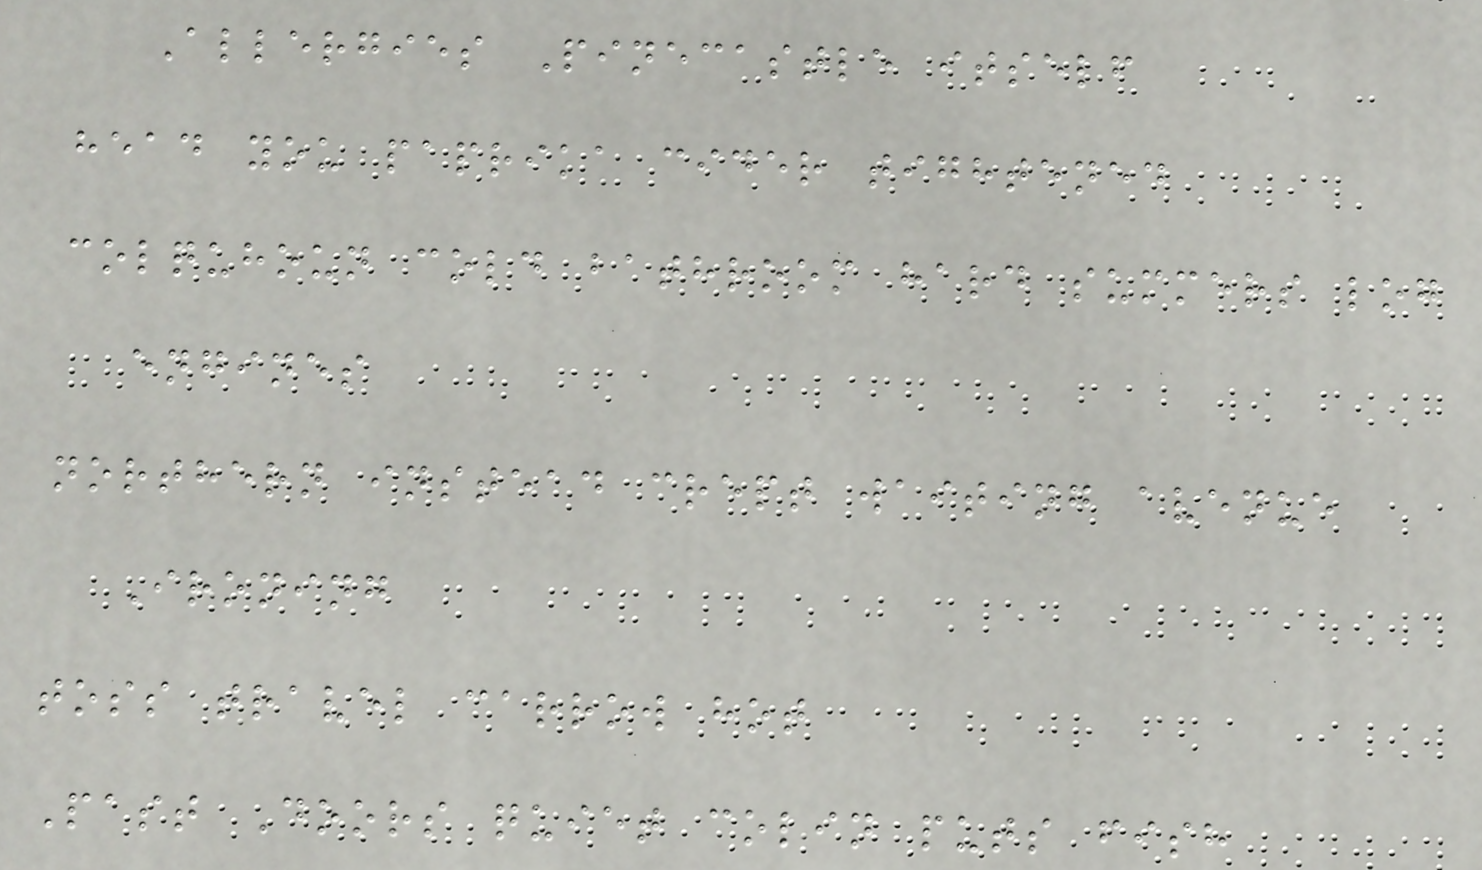Allergies Pinecastle itself
head you paprika cider tightened
colquhoun cold bathroom hard summers log
engines
northern instead crept waiting avenue
Ironing
toss travel carrow hot
Past Doors quiet colin puts fish
